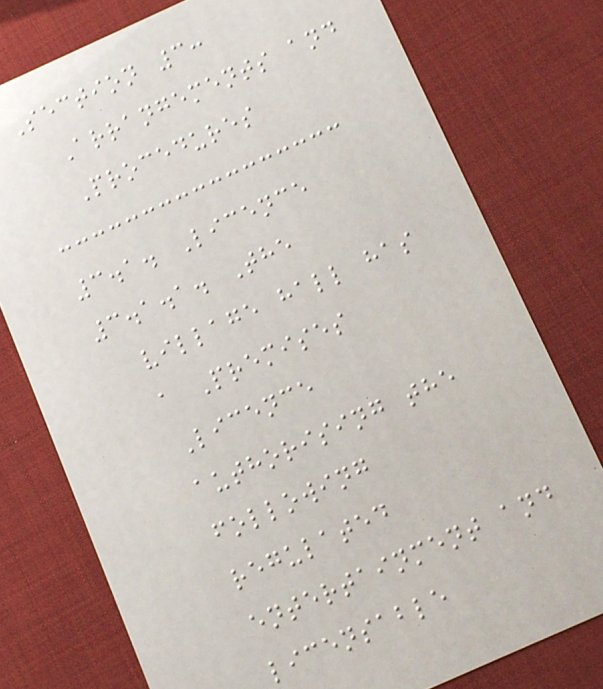Section 3:
Arrangements and
Procedures
3.1. Licence
3.1.1. The
village hall has
a Premises
Licence
authorising the
following
regulated
entertainment and
licensable
